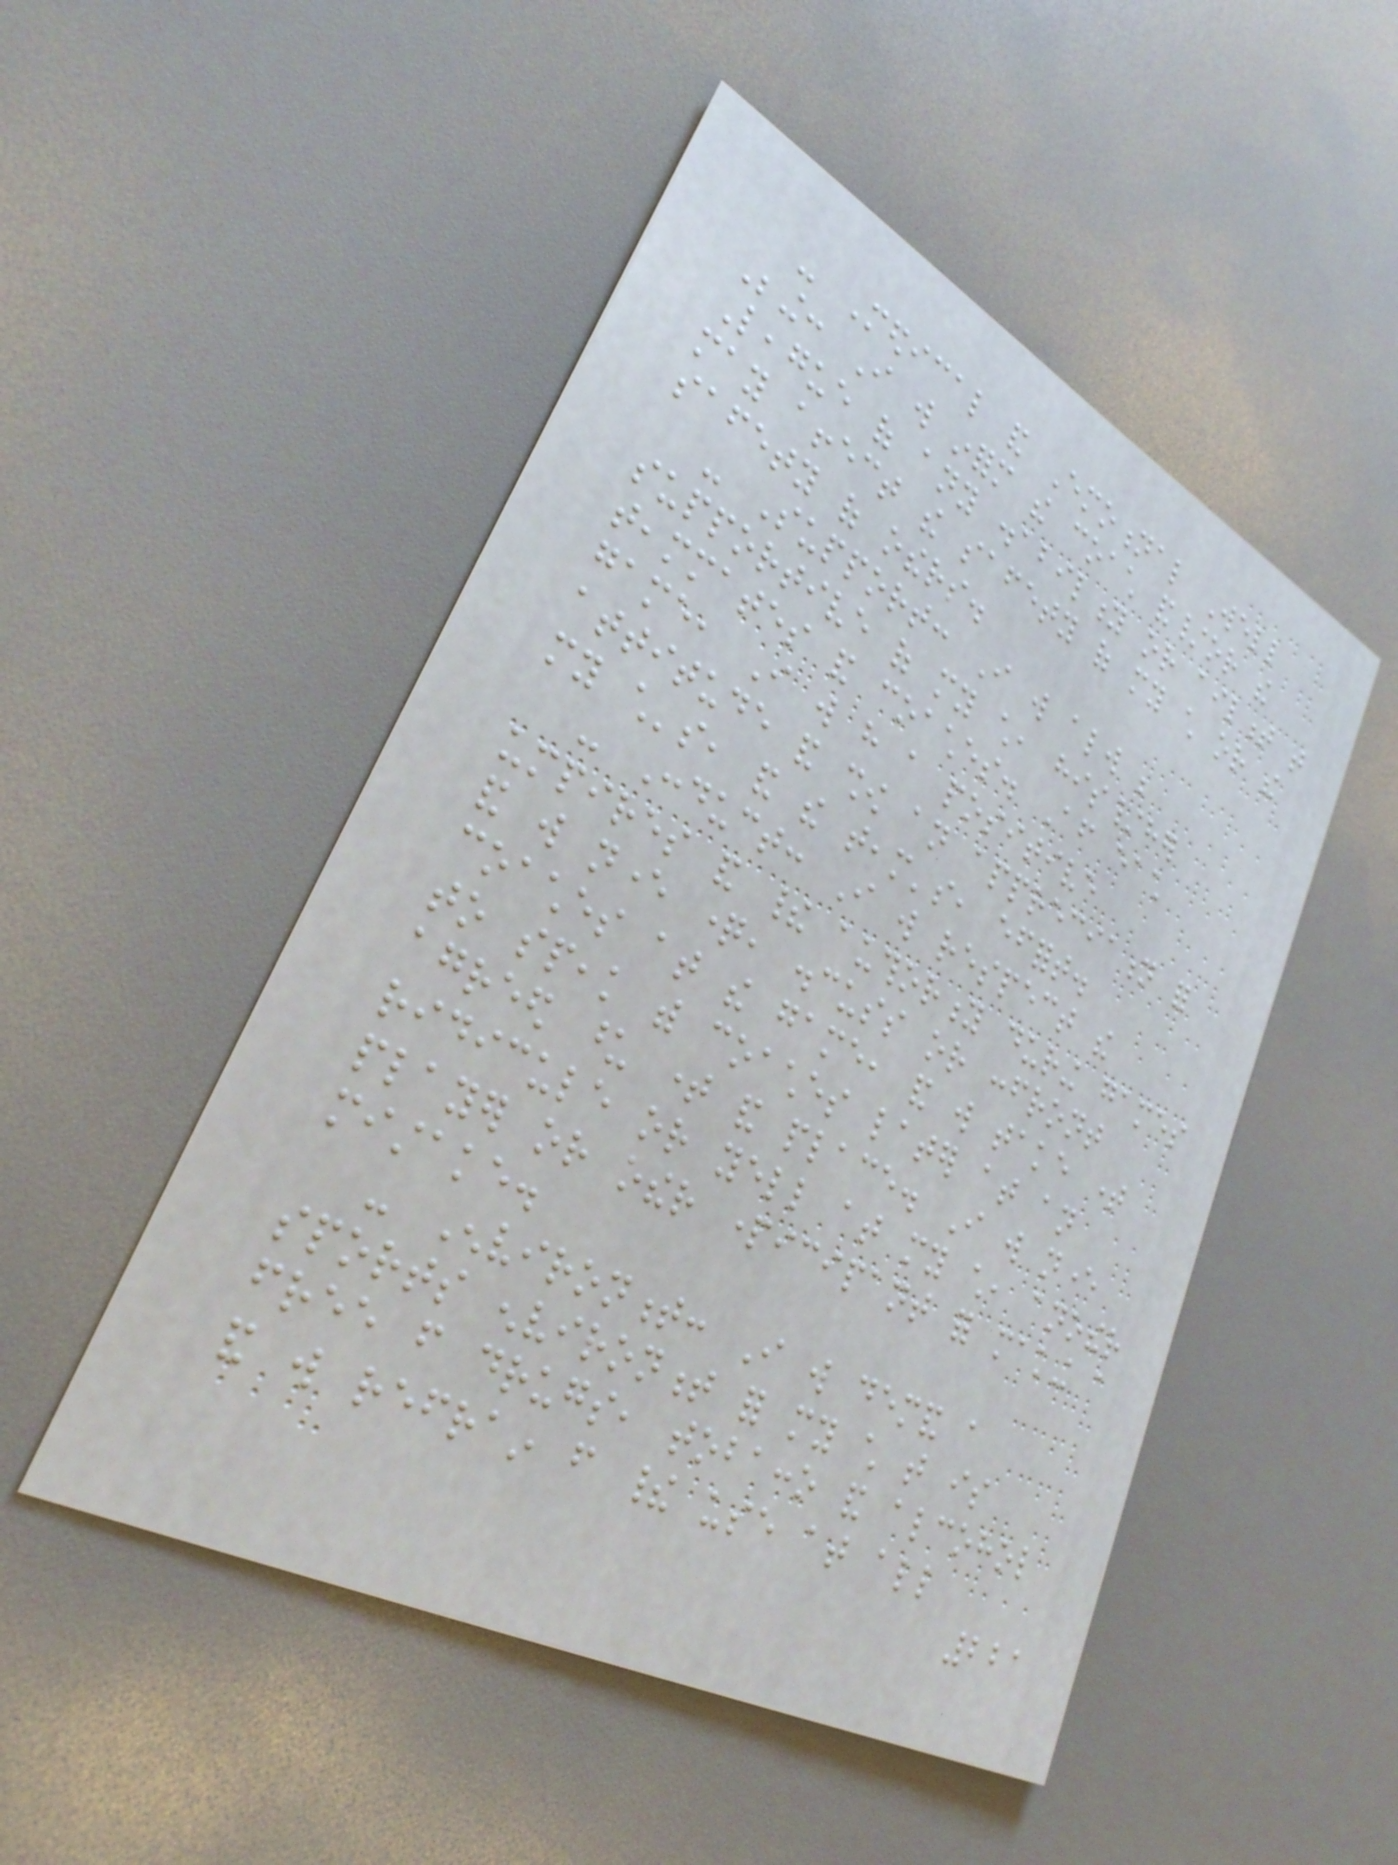- Medical and Emotional Well
Being: I will inform the coach and/or the
League of any disability or ailment that
may affect the safety of my child or the
safety of others.
- Support: I will always be
supportive of my child, his/her
teammates and coaches. After each
game, I will have a positive
attitude and show an appreciation for
my child's, and the team's, effort.
- Conduct: I will respect the
umpires and their authority during games
and will never question, discuss or confront
coaches at the game, and will take time
to speak with coaches later at an
agreed upon time and place. I will never
ridicule or yell at my child, another
player or other participant for making a
mistake.
- Environment: I will demand a
sports environment for my child that is
free from drugs, tobacco and alcohol
and will refrain from their use at all
221
